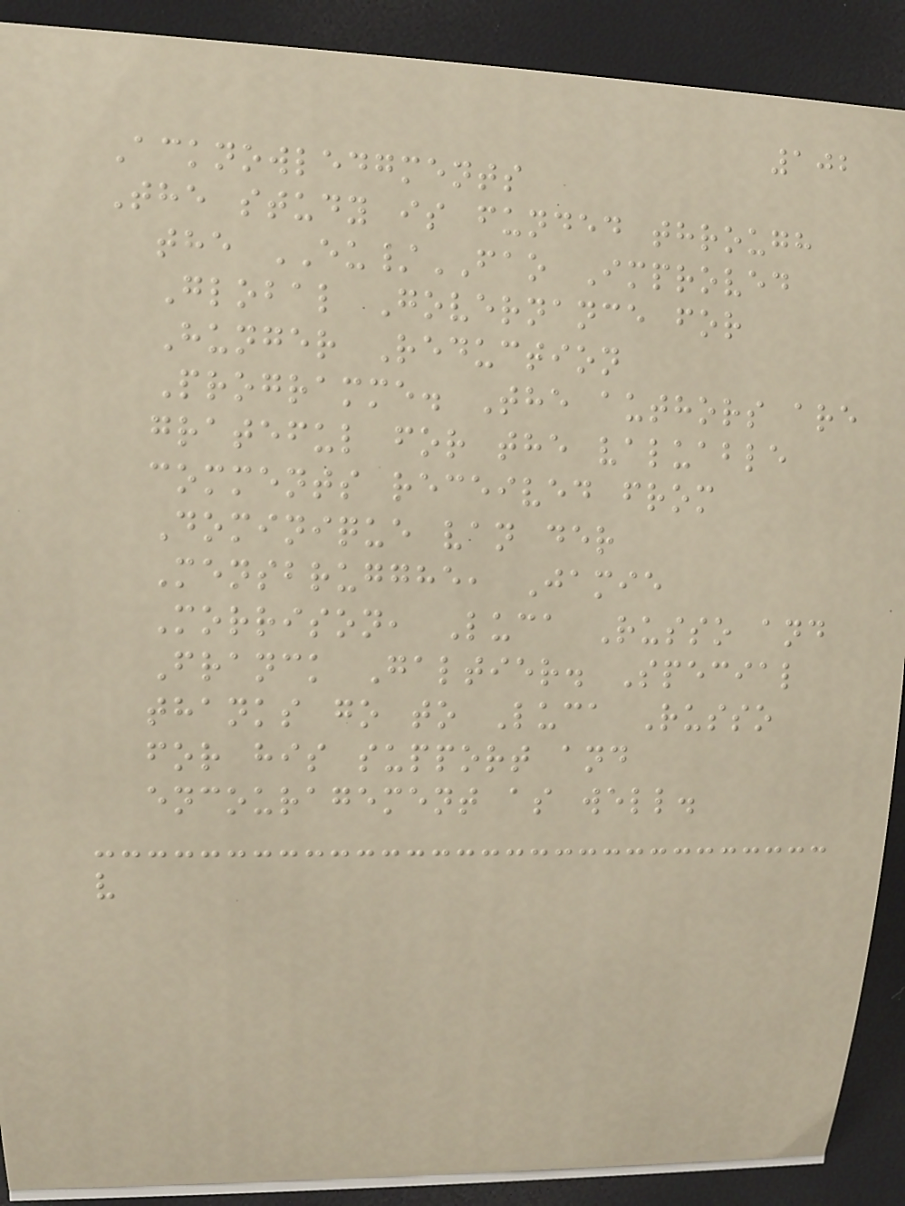102
Acknowledgments
The study is funded through
the EU/FAO Improved
Global Governance for
Hunger Reduction
Programme. The authors are
grateful for the valuable
comments received from
Dominique van der
Mensbrugghe, Jamie
Morrison, Luca Russo and
Franck Galtier. Special
thanks go to Luca Russo
for his support and
encouragement as well.
v
